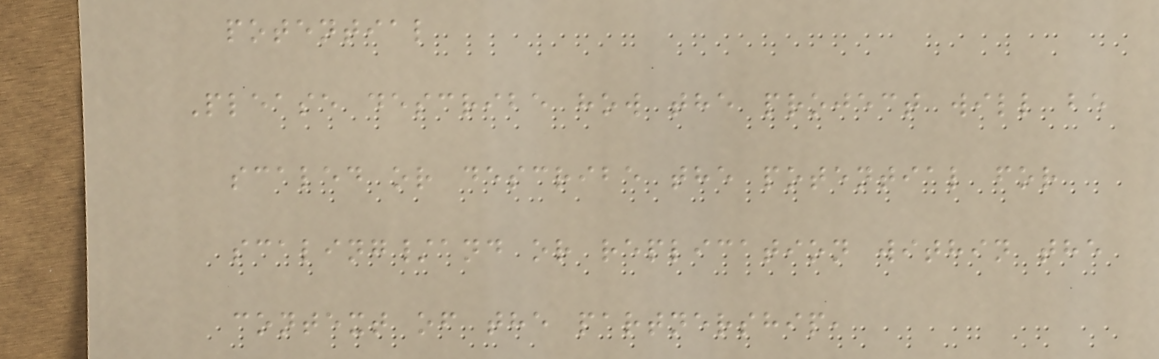potential
Please describe how the project will be
scaled or describe the potential for
scaling/and or replication within the
context of the partnership,
